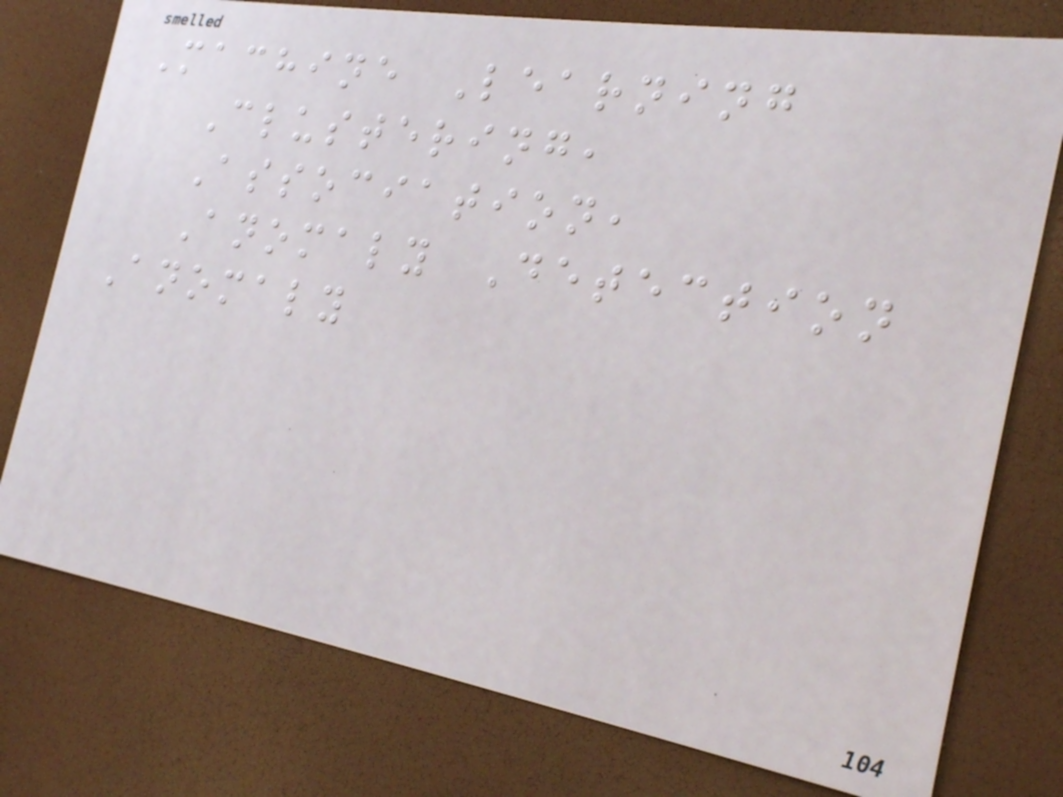Machine Learning
Clustering,
Association,
Anomaly Detection
Anomaly
